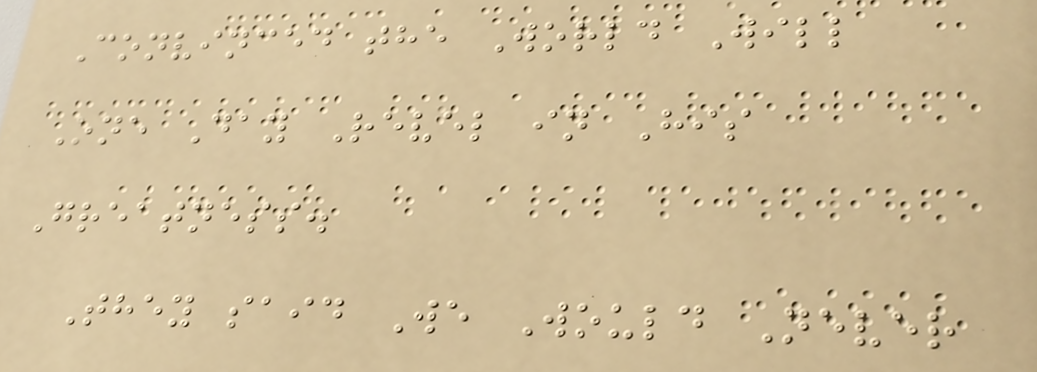Convinced the World Will
One Day Revel in His
Greatness.
They said We Would Never
